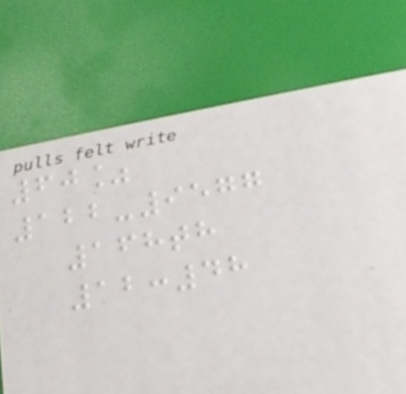60%
122-9577
168th
12:48
